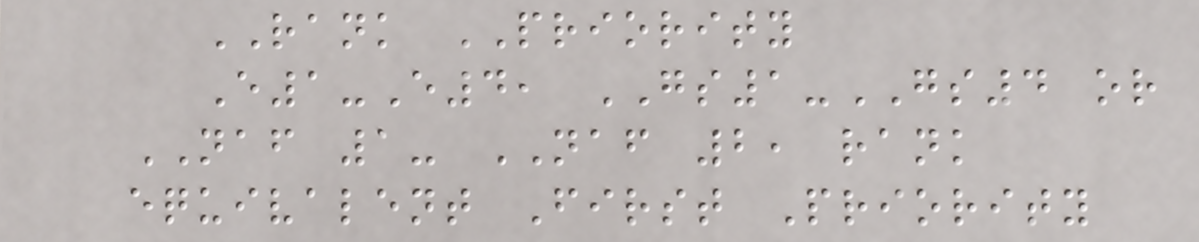RANK PRIORITY
E1-E4, GS1-GS4 or
NAF 1- NAF 2, rank
equivalent First Priority
